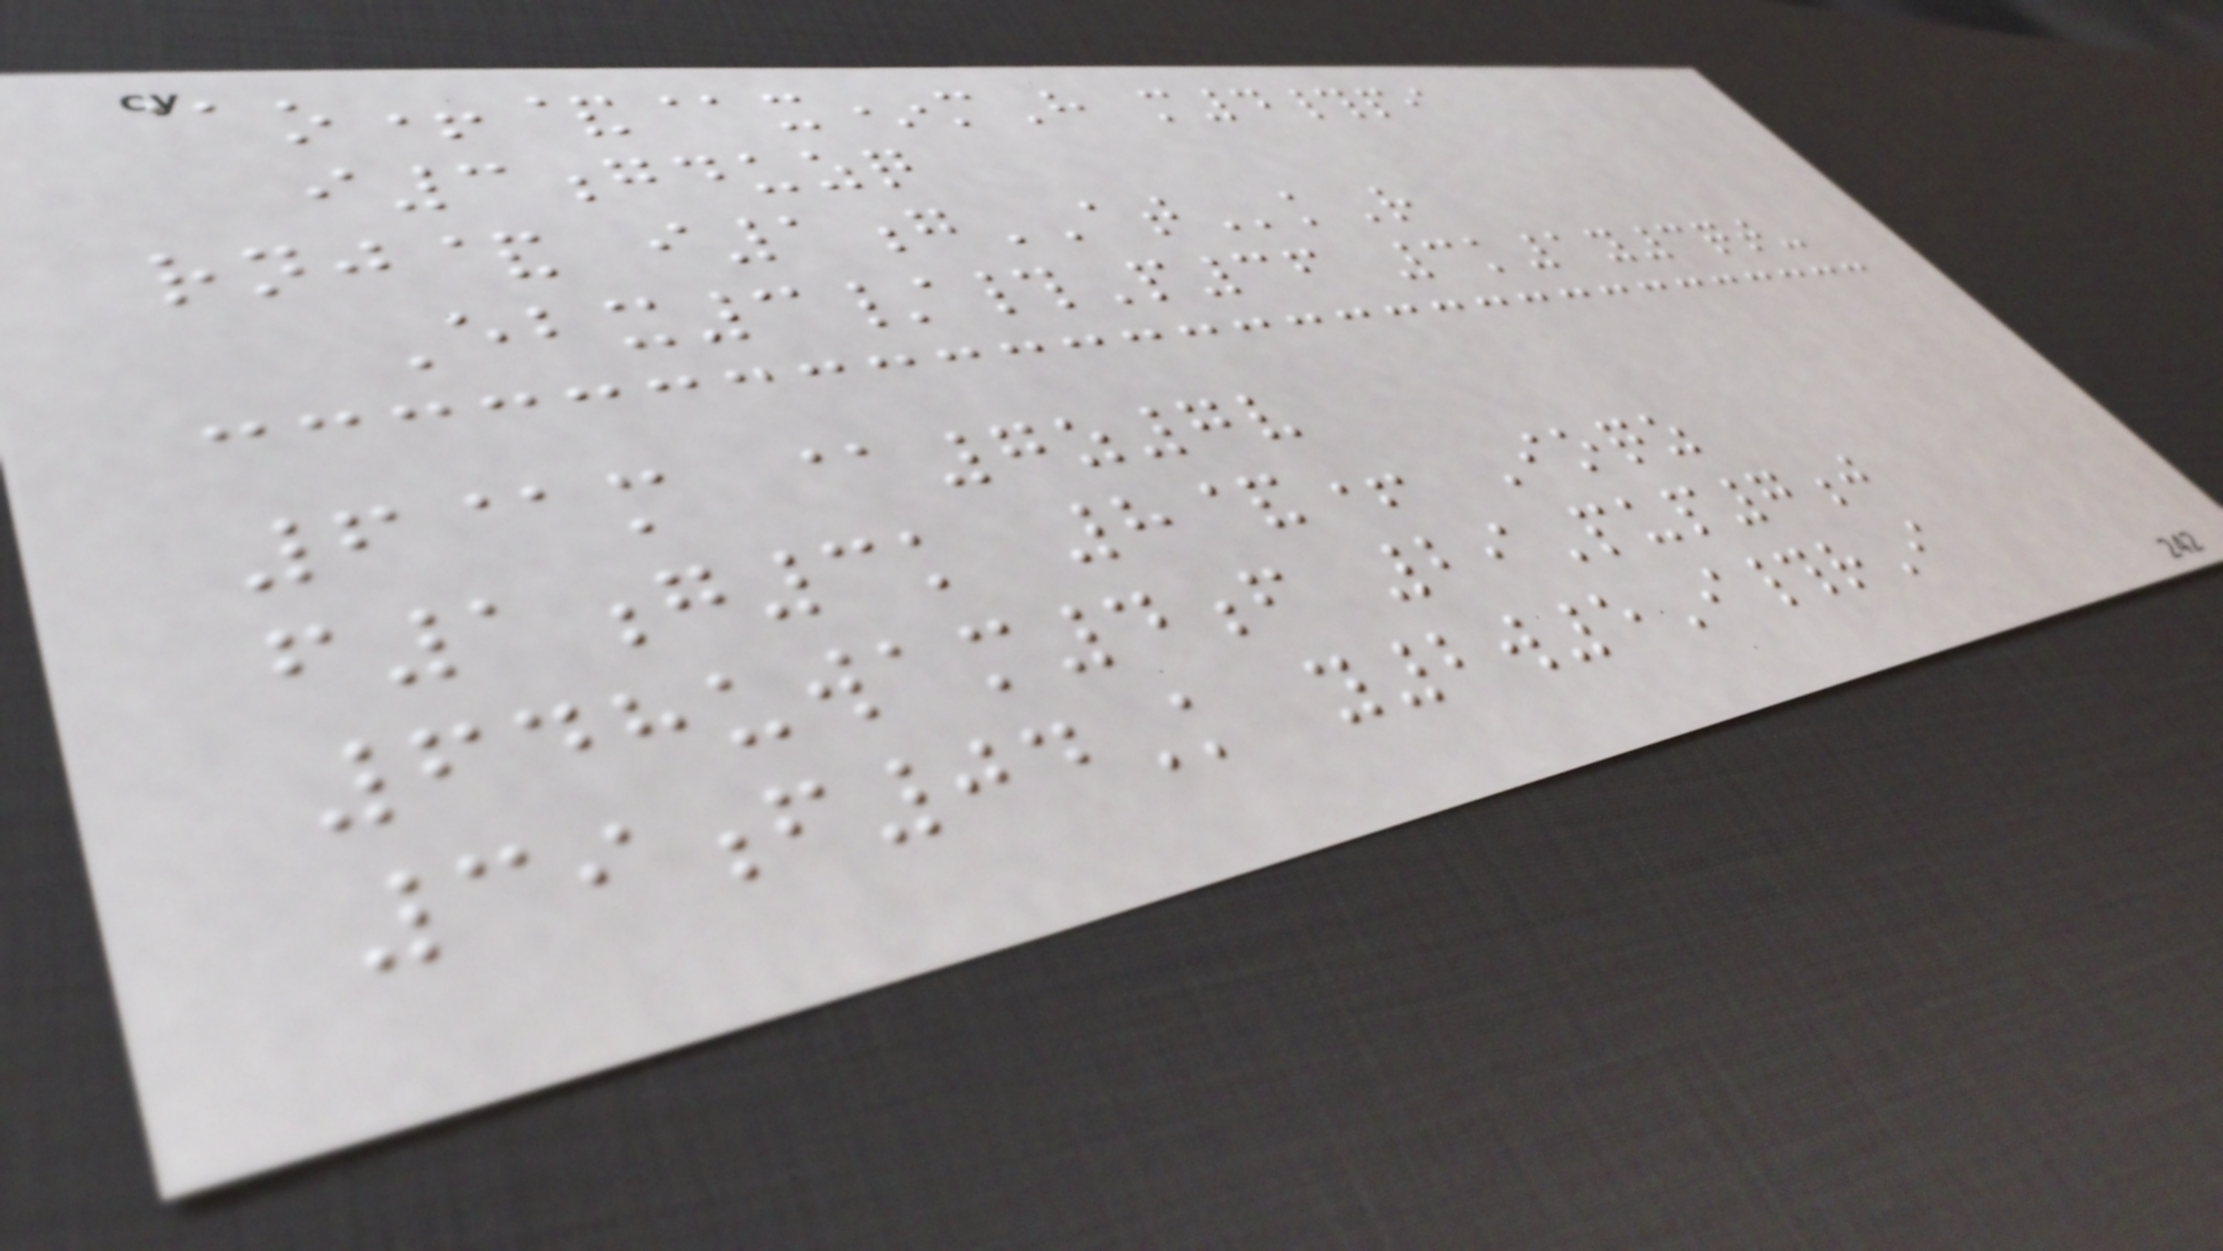@o+&@x*mH m4#pi
i3gduzq
rnj& i1gATkR
Ebx3/#P36 3k1y3qt-
6@m @7z7v
f1g3k 8&+ Ioqz
648uwam4f 29Pup7j
39f04K y2w5I#rI
